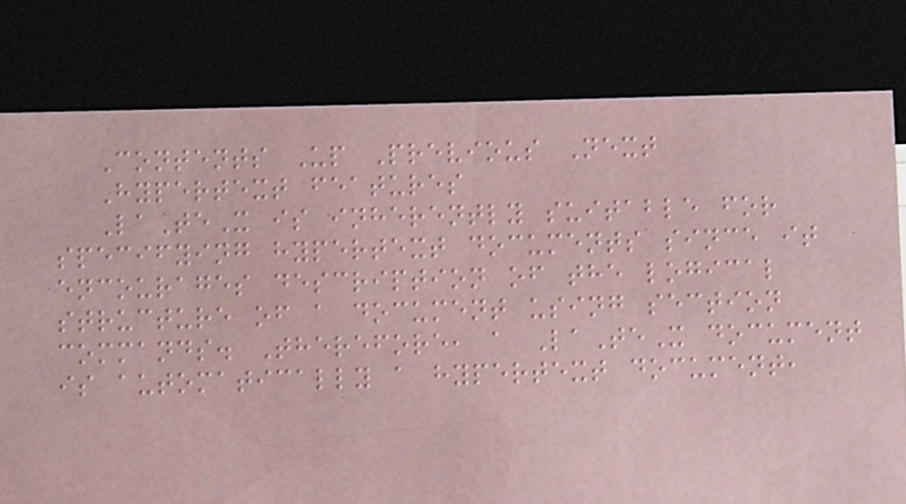Contents Up Previous Next
Hypertext features
LaTeX is inherently suitable for
specifying hypertext documents since it
encourages description of the logical
structure of a document using section
commands. Therefore, a LaTeX document
is automatically a hypertext document,
